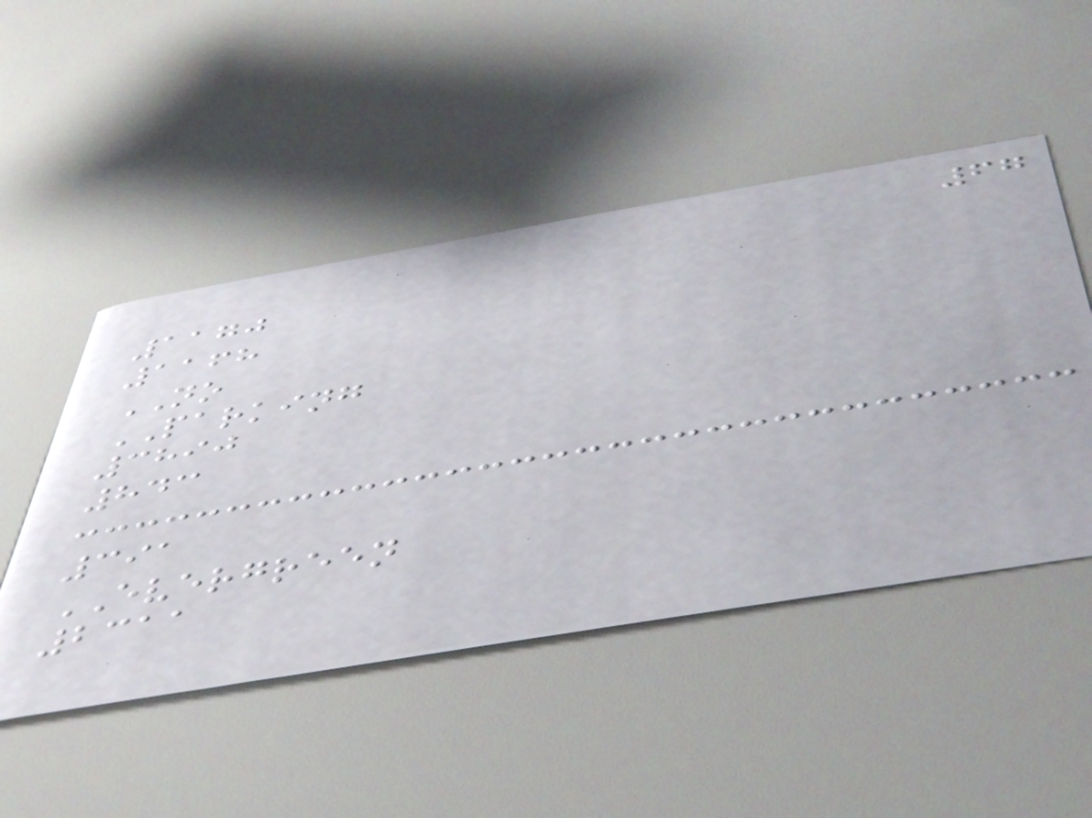67
1170
1168
NO
PARKING
3890
843
391
EVERGREEN
2311
